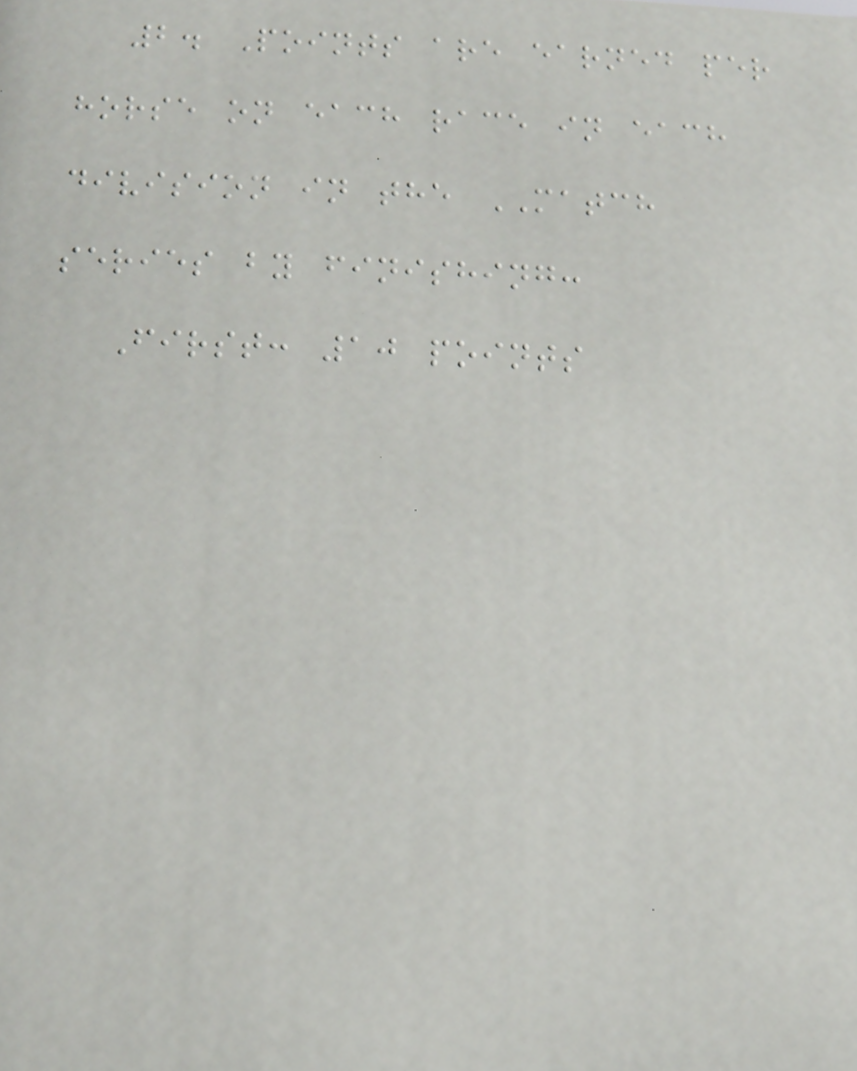2. Points are earned per
horse on each race in each
division in the MATCH
series by finishing:
First: 10 points
